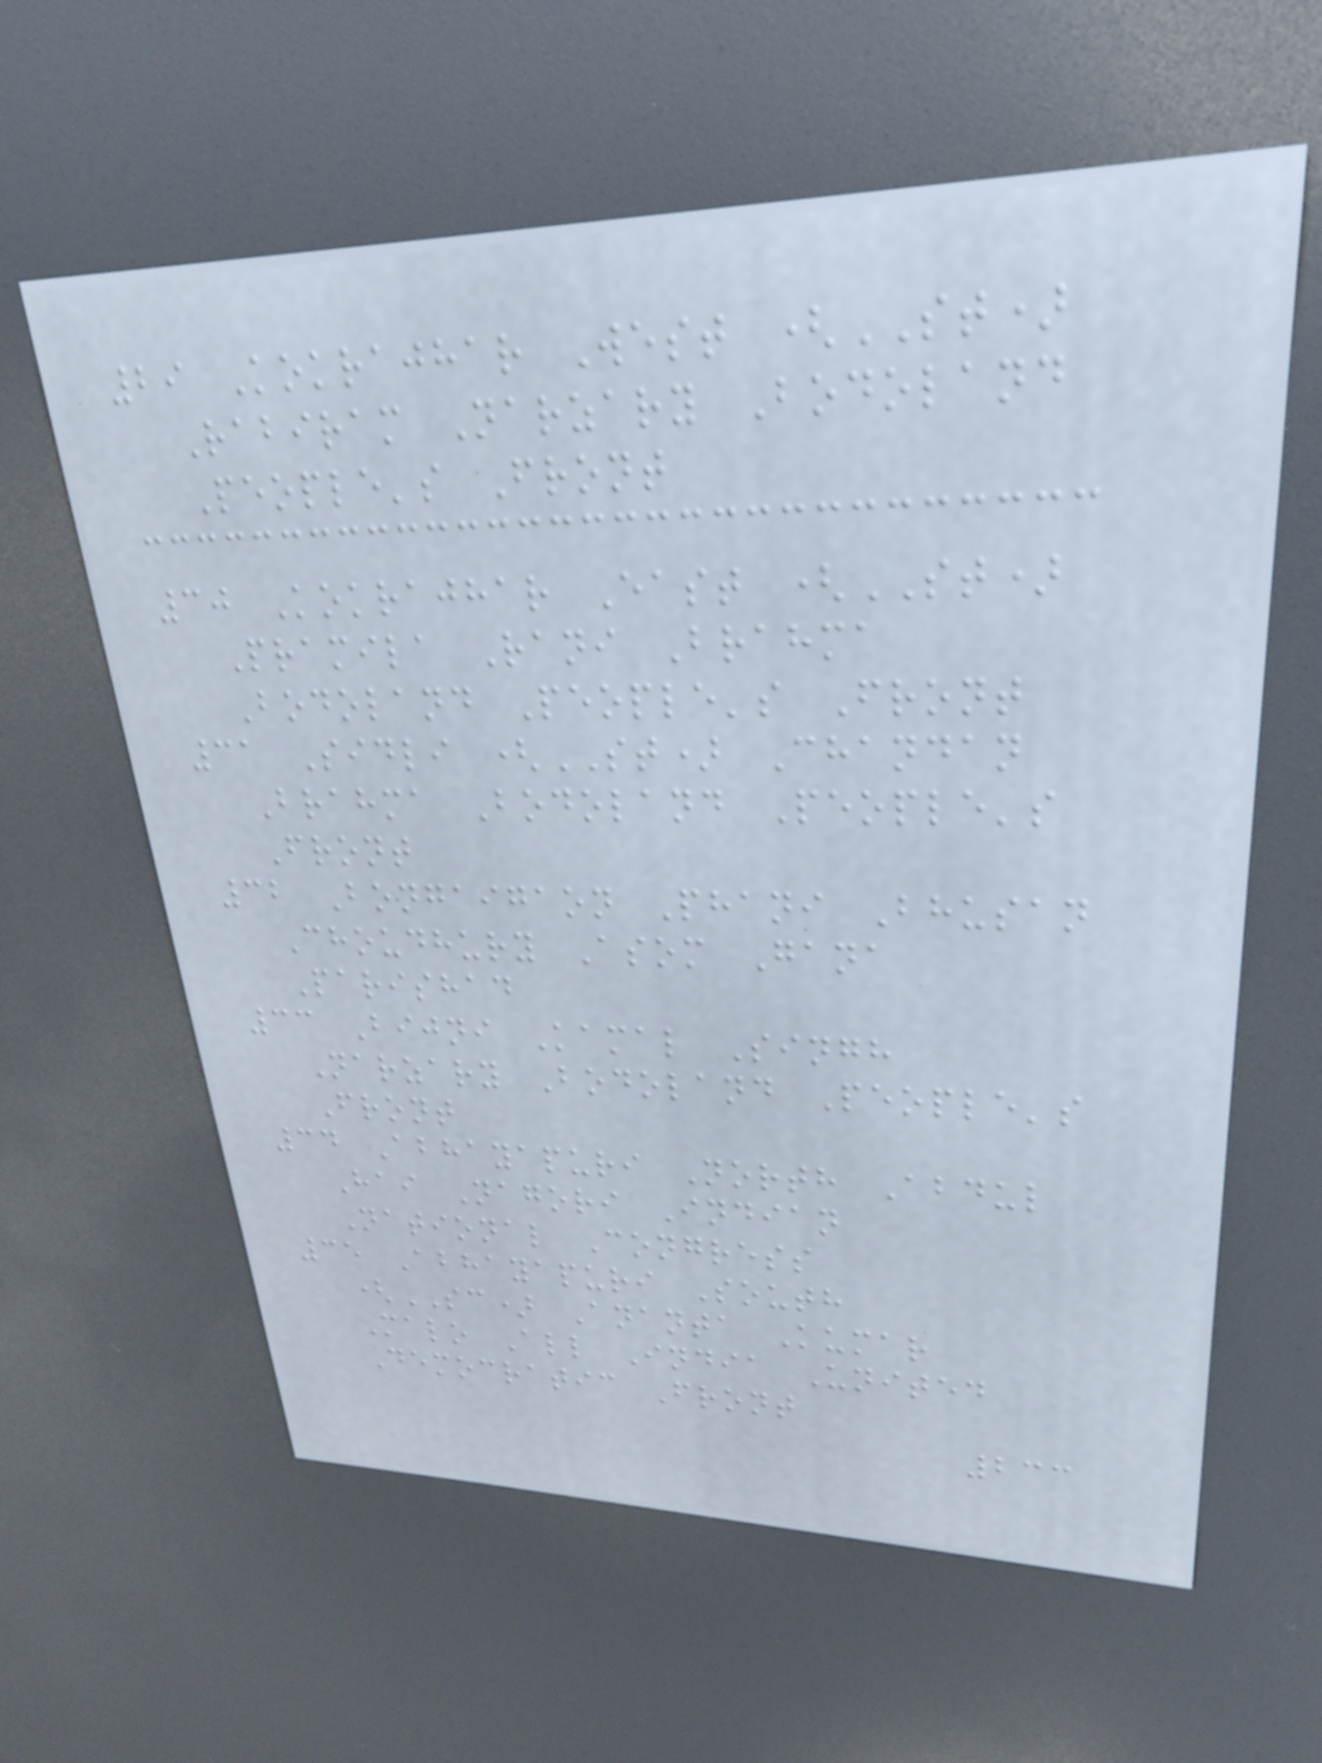29 Kokrajhar West (ST)
Rabiram Narzary Bodoland
People's Front
30 Kokrajhar East (ST)
Pramila Rani Brahma
Bodoland People's Front
31 Sidli (ST) Chandan
Brahma Bodoland People's
Front
32 Bongaigaon Phani Bhusan
Choudhury Asom Gana
Parishad
33 Bijni Kamal Singh
Narzary Bodoland People's
Front
34 Abhayapuri North Abdul
Hai Nagori Indian
National Congress
35 Abhayapuri South
(SC) Ananta Kumar
Malo All India United
Democratic Front
233
